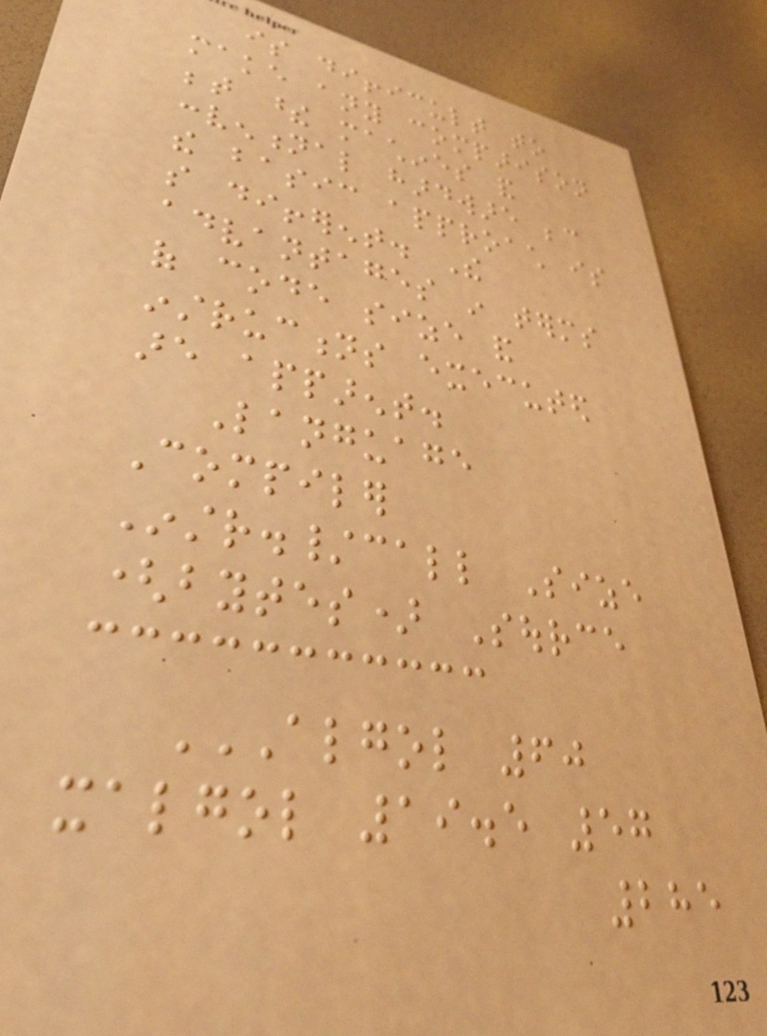is difficult to
make any comparison
between these machines and
conventional hardware because
the basic approach is
so different. The
advantages in terms
of code size and
instructions executed
are apparent.
Language
Compiler
Instr./call Size
(bytes) Source
ALGOL 60
XALGOL 19.5 57
285
